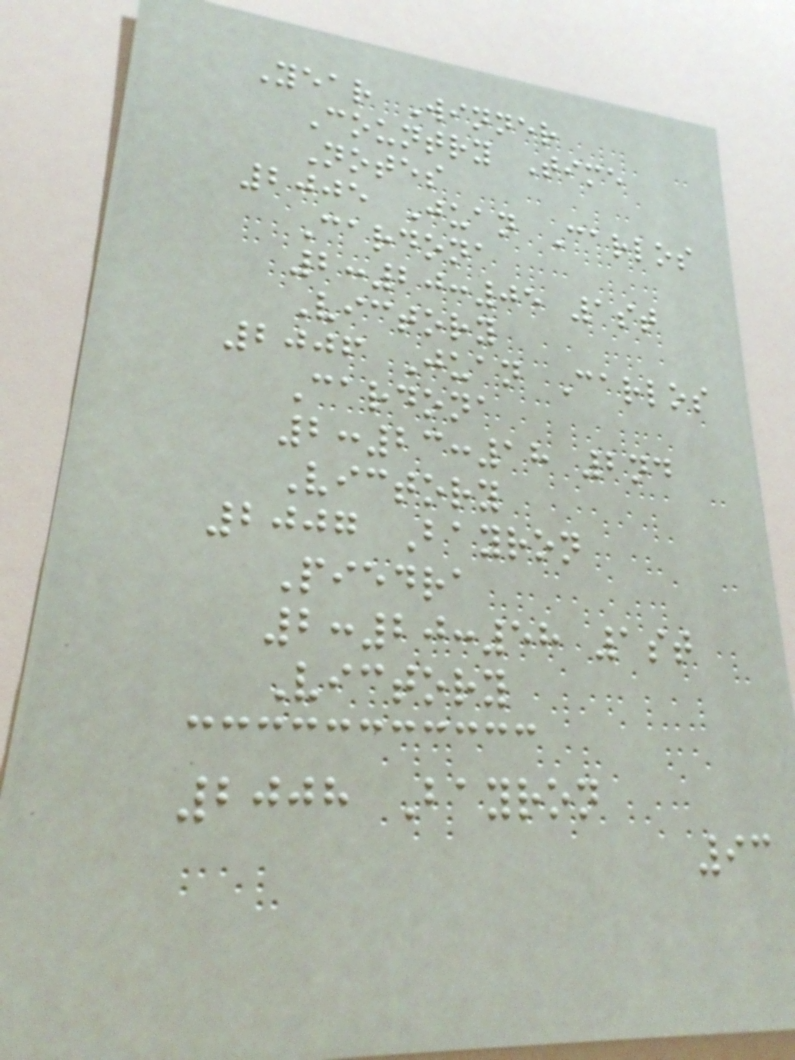Year Winner
Country Time
Notes
2005 Juan Carlos
Cardona
2:20:05 1st
Victory
2006 Juan Carlos
Cardona
2:23:18 2nd
Victory
2007 Bayron
Piedra
2:20:58 1st
Victory
2008 Bayron
93
